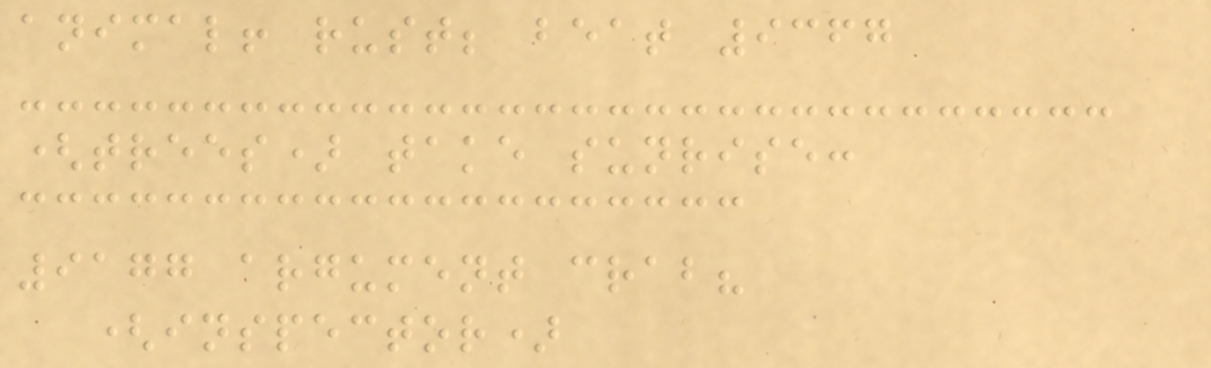animal! rust; beat 9367
(trees) take sunrise:
9177 argument crab?
(inspector)
